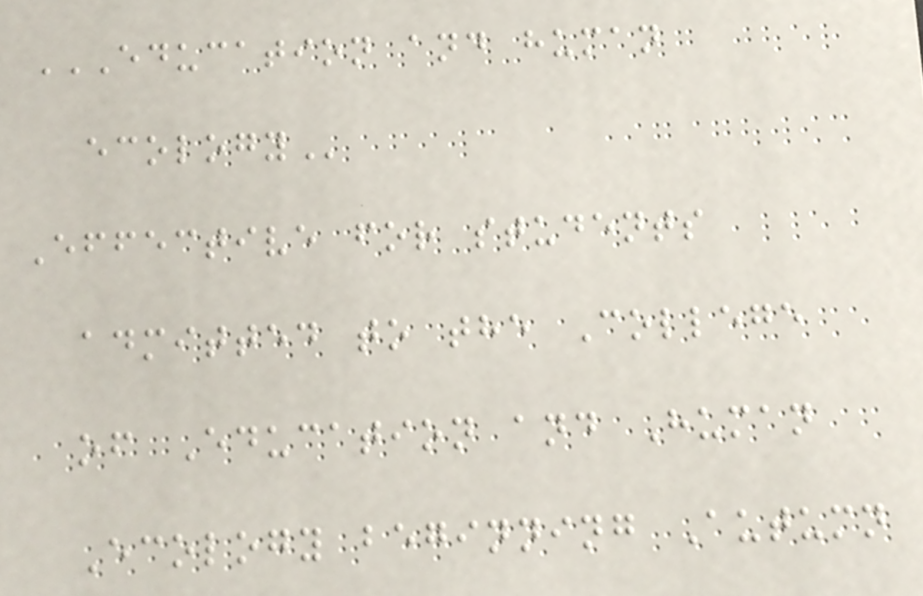EDUCATION AND HUMAN
ECOLOGY
Effective for students
admitted to the College
of Education and Human
Ecology beginning Autumn
